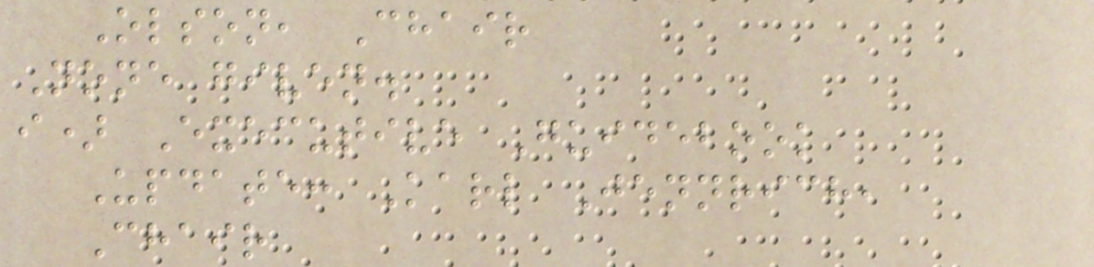Olson, Chair
None given.
i) Executive Guidebook
Update: Karl Jennrich,
Chair
